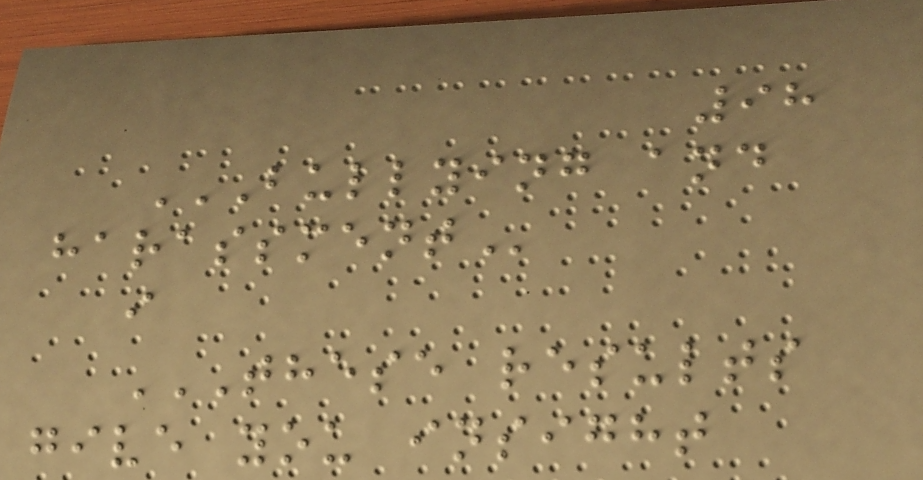98
BULLYING AND
HARASSMENT
i
THESE RESULTS
GIVE YOU INSIGHT
